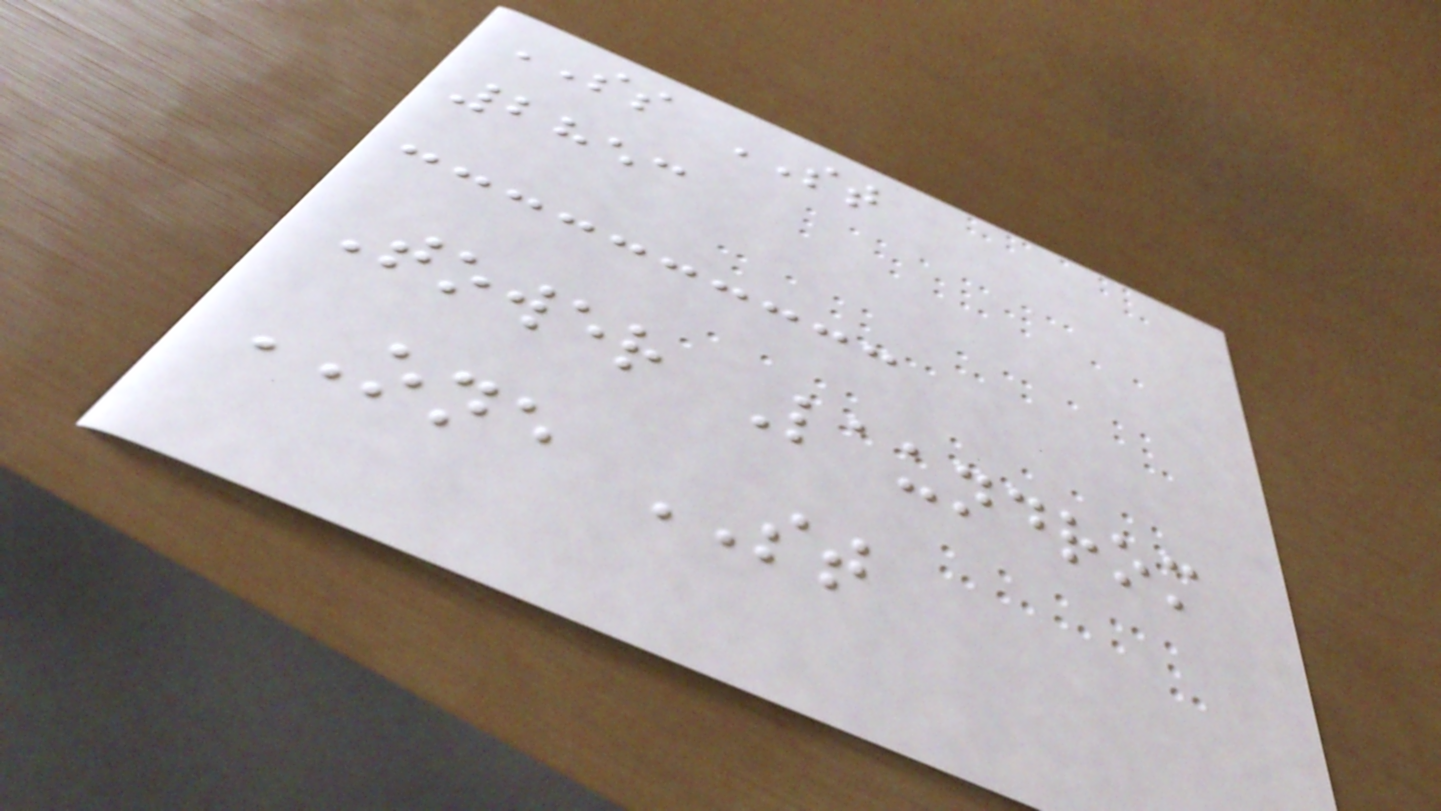SS ST
2853
Tower Laundrom
ONE ST
